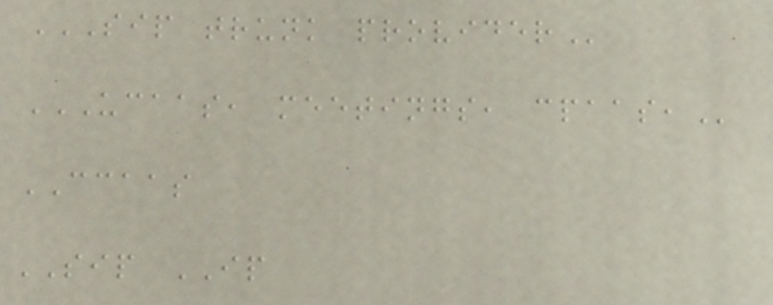SIP TRUNK PROVIDER
UCAAS, MEETINGS, CPAAS,
CCAAS
SIP IP
